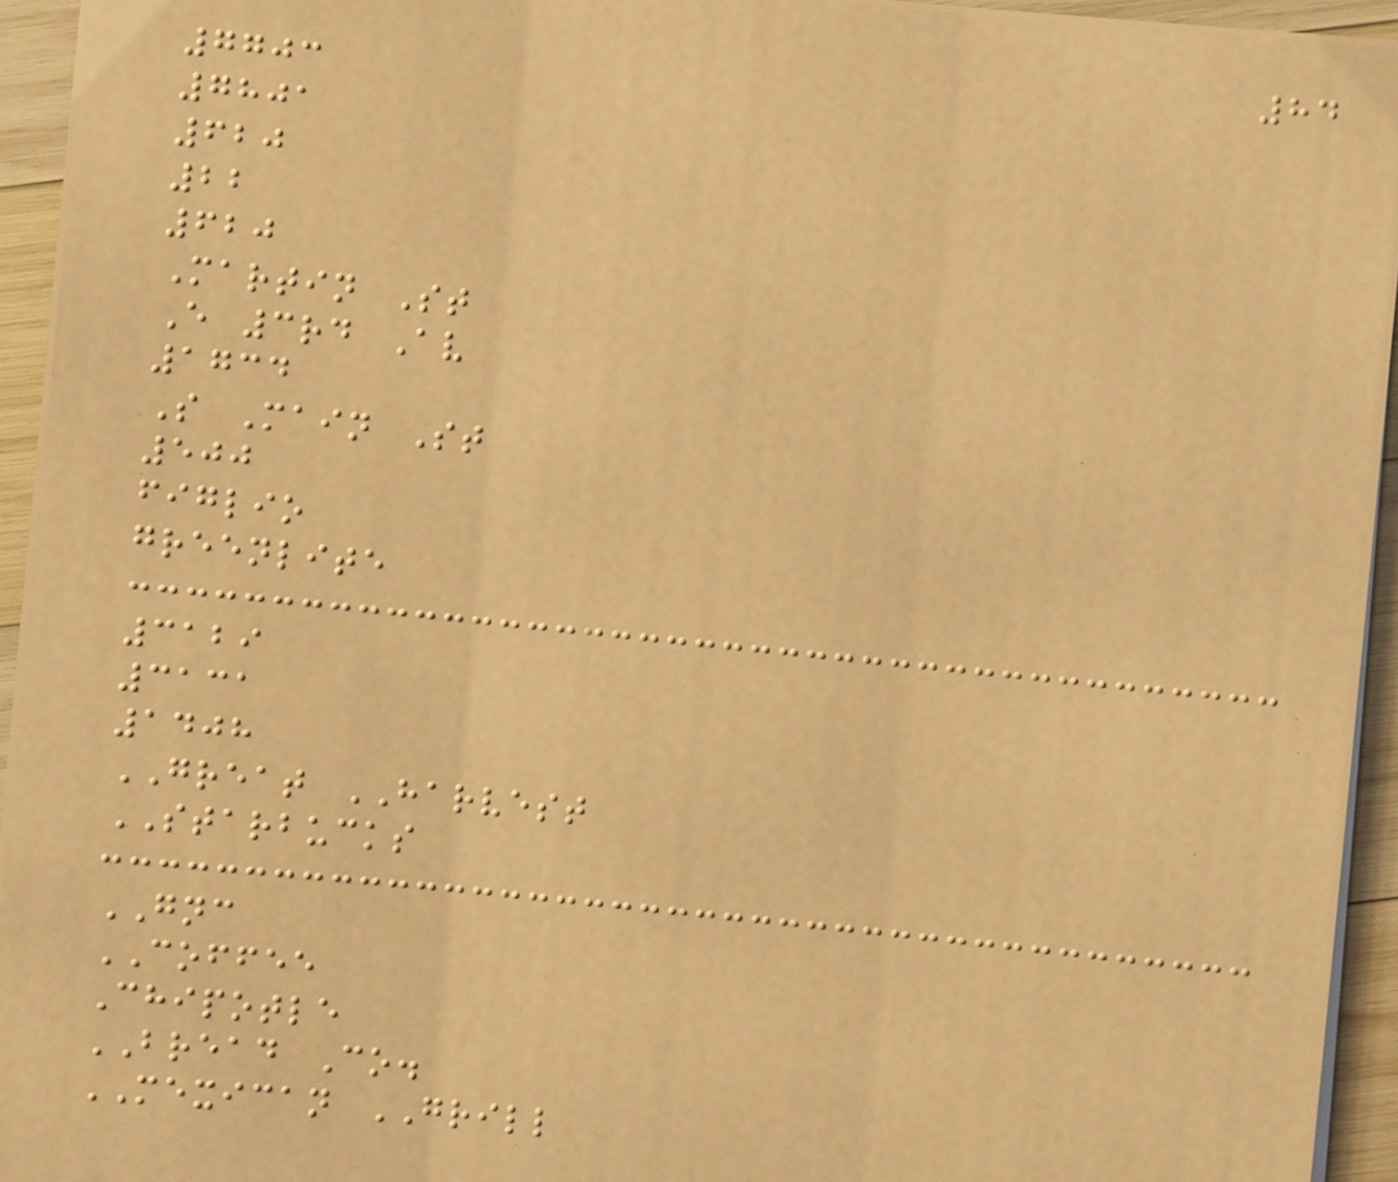84
7703
7801
620
22
620
Martin St
E 3rd Av
1734
S Main St
500
figlio
greenlite
3129
3131
1408
GREAT HARVEST
STARBUCKS
GNC
COFFEE
Chipotle
BREAD Co.
MEXICAN GRILL
